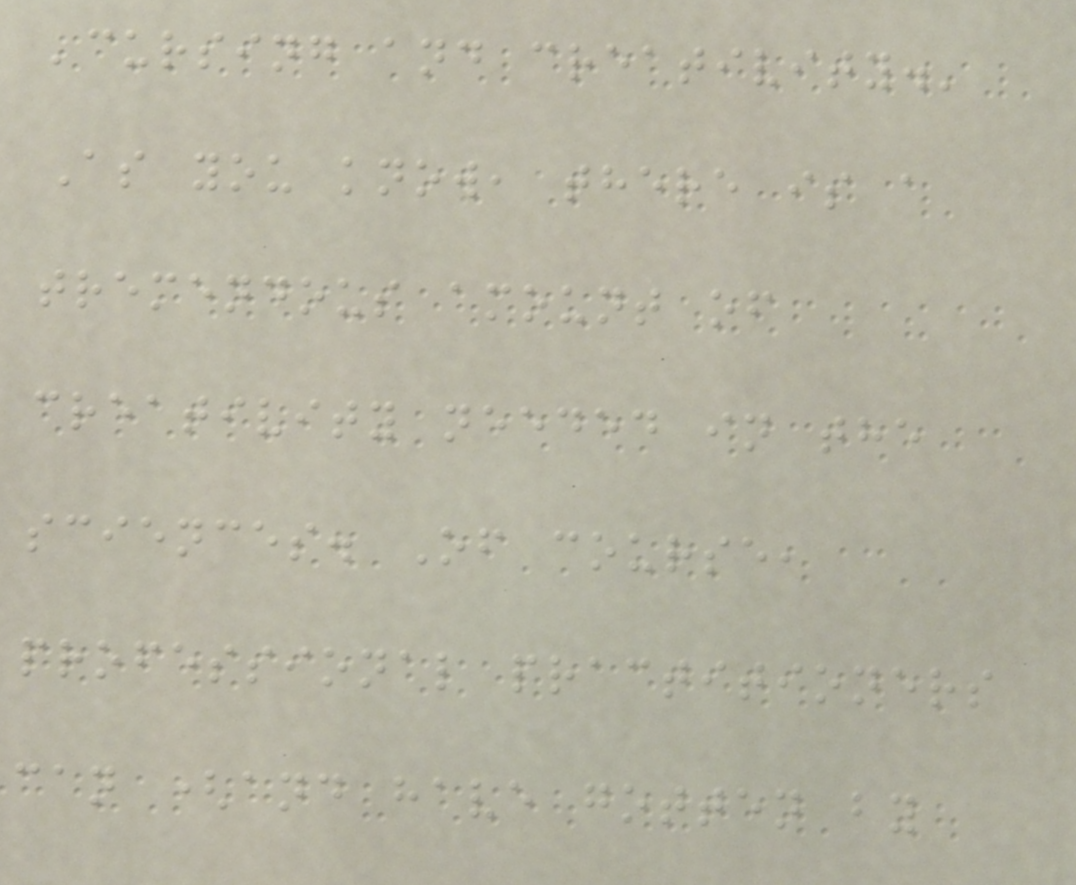'cursing and creativity.'
As you know, there is a
tremendous amount of
creativity needed in the
sciences. Of course,
professional practitioners
can (and have gotten by
